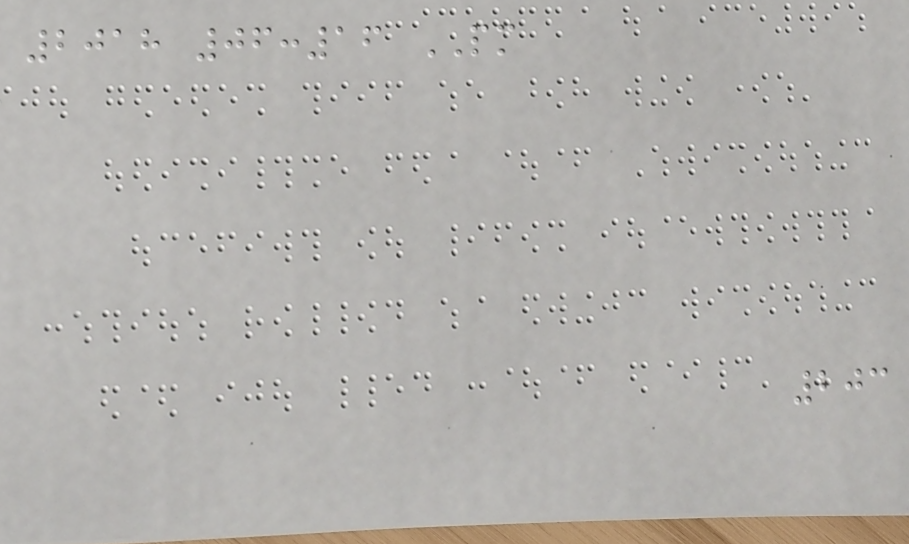2018 06:16 PM
203
